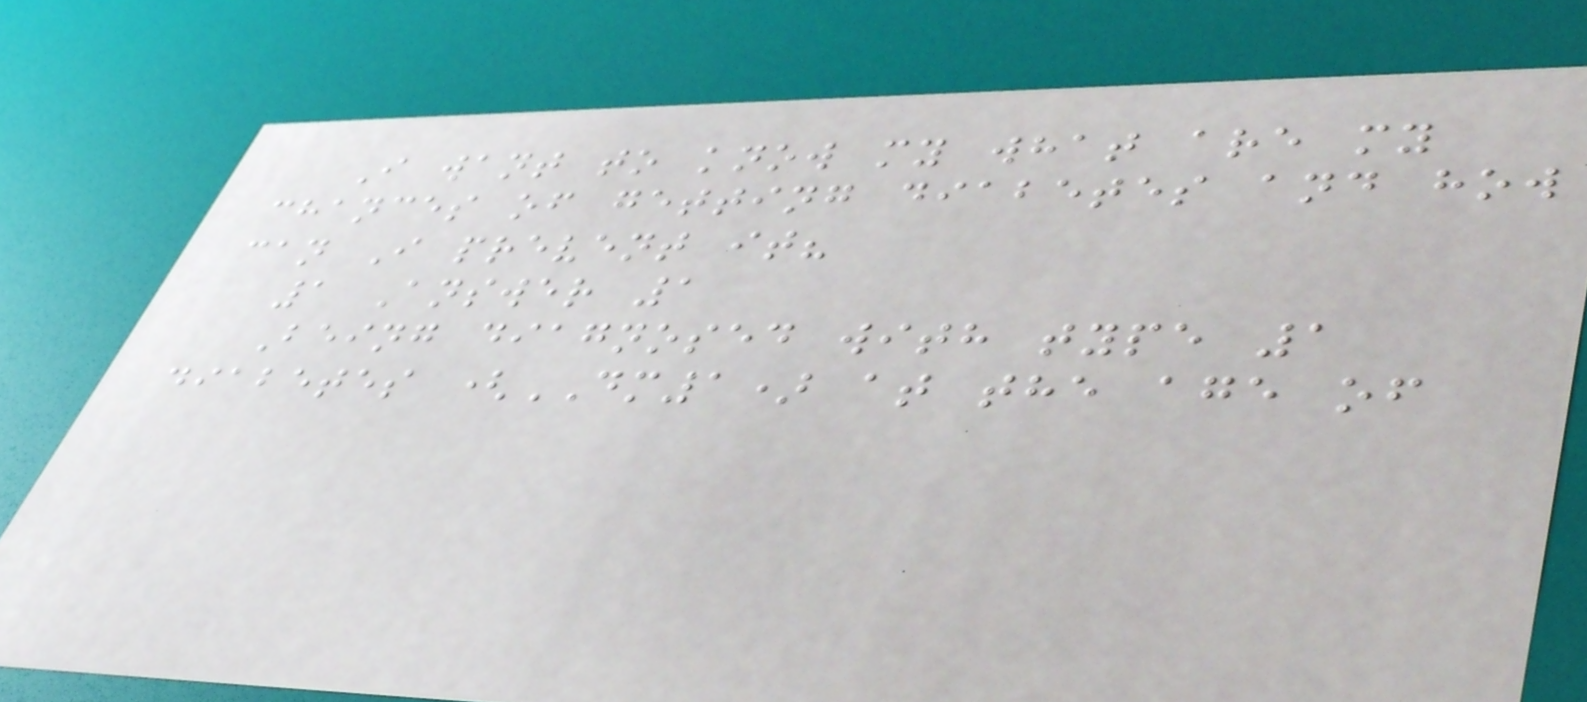I want to know my what are my
chances of getting diabetes and how
can I prevent it?
1 Answer 1
Being diagnosed with type 1
diabetes (DM1) at the age of
